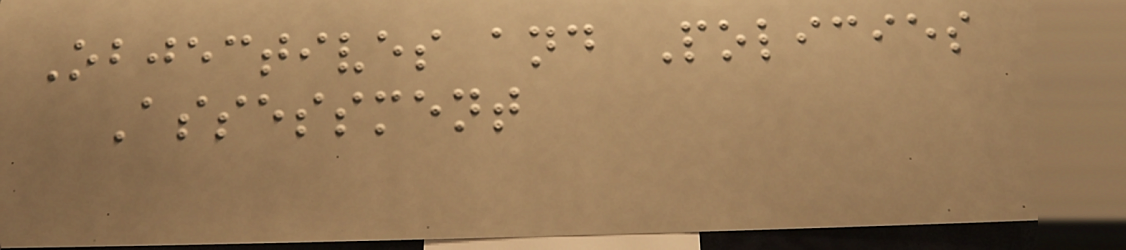Objectives and Policies
Assessment
